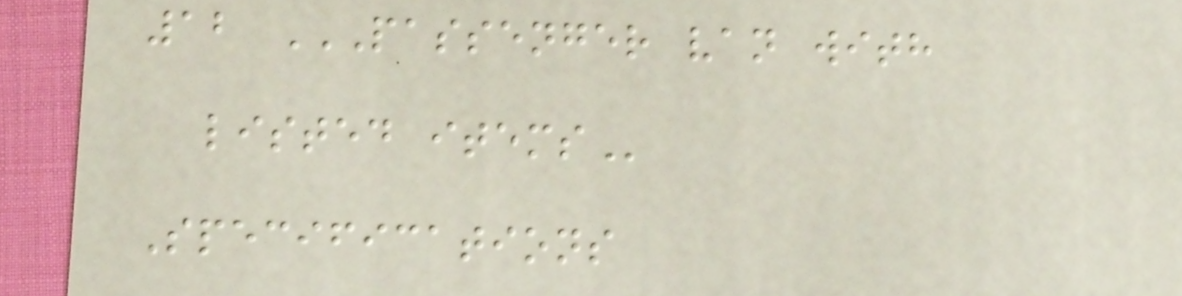12 PASSENGER VAN WITH
LISTED ITEMS
Specifications
